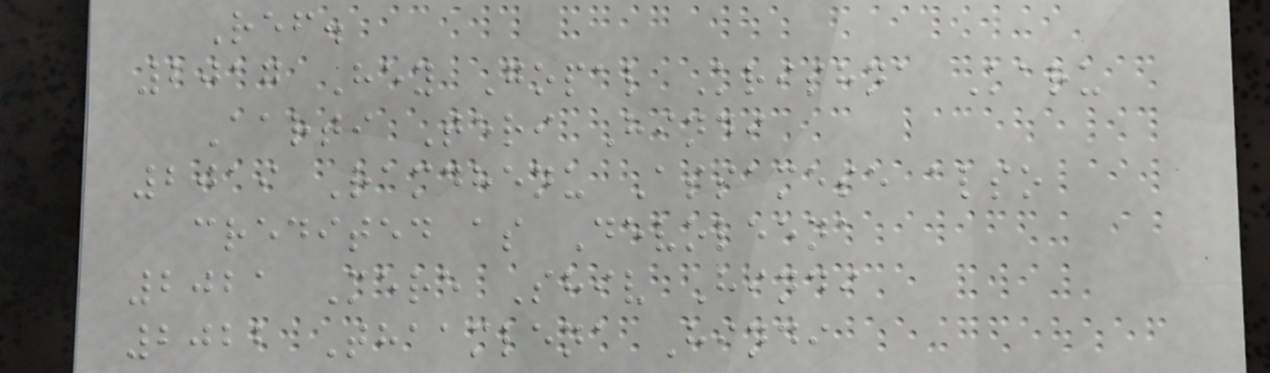Ref.
2017 Hey Gopal Krishna Karu
Aarti Teri Hindi
2019 Ramdhenu Assamese also
credited as Devoleena
2021 Mere Shiv Hindi
2022 Thaamlena Hindi
